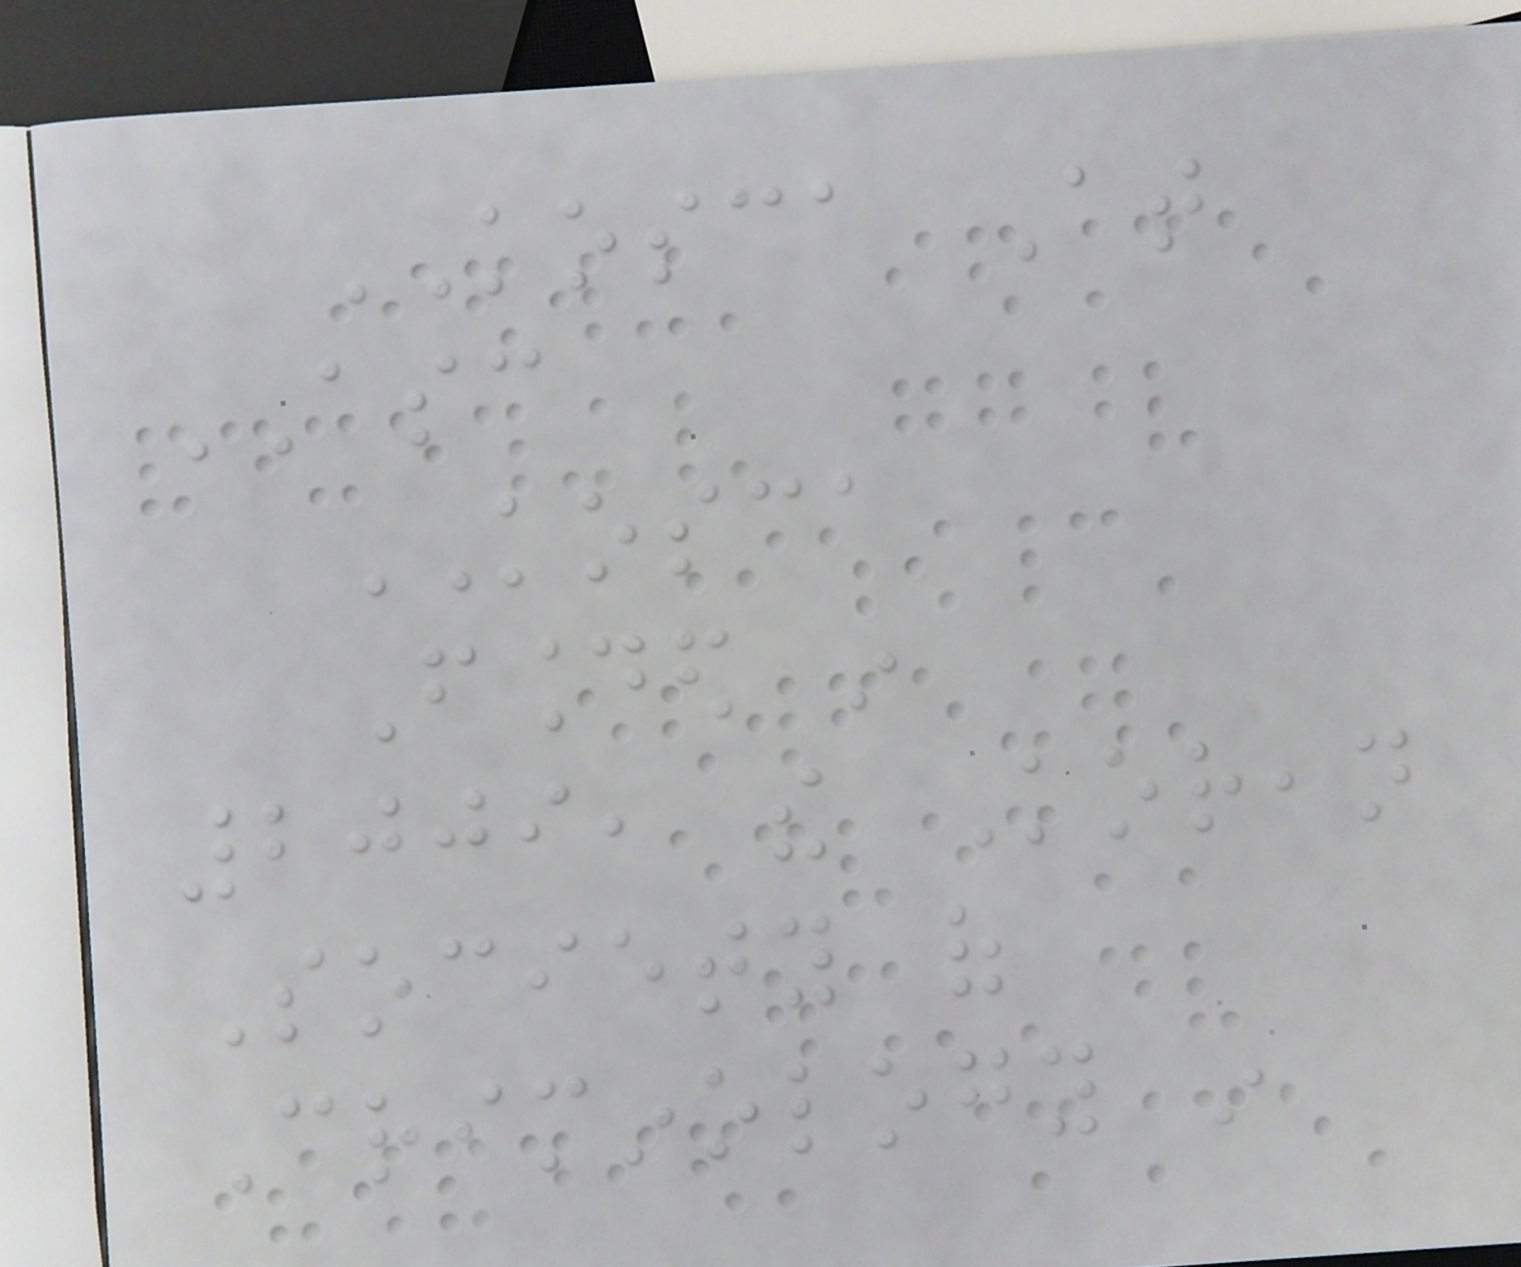KOSCA At
ASC
KOSCA
Founded in
2009, the Korean
Society of
Criminology in
